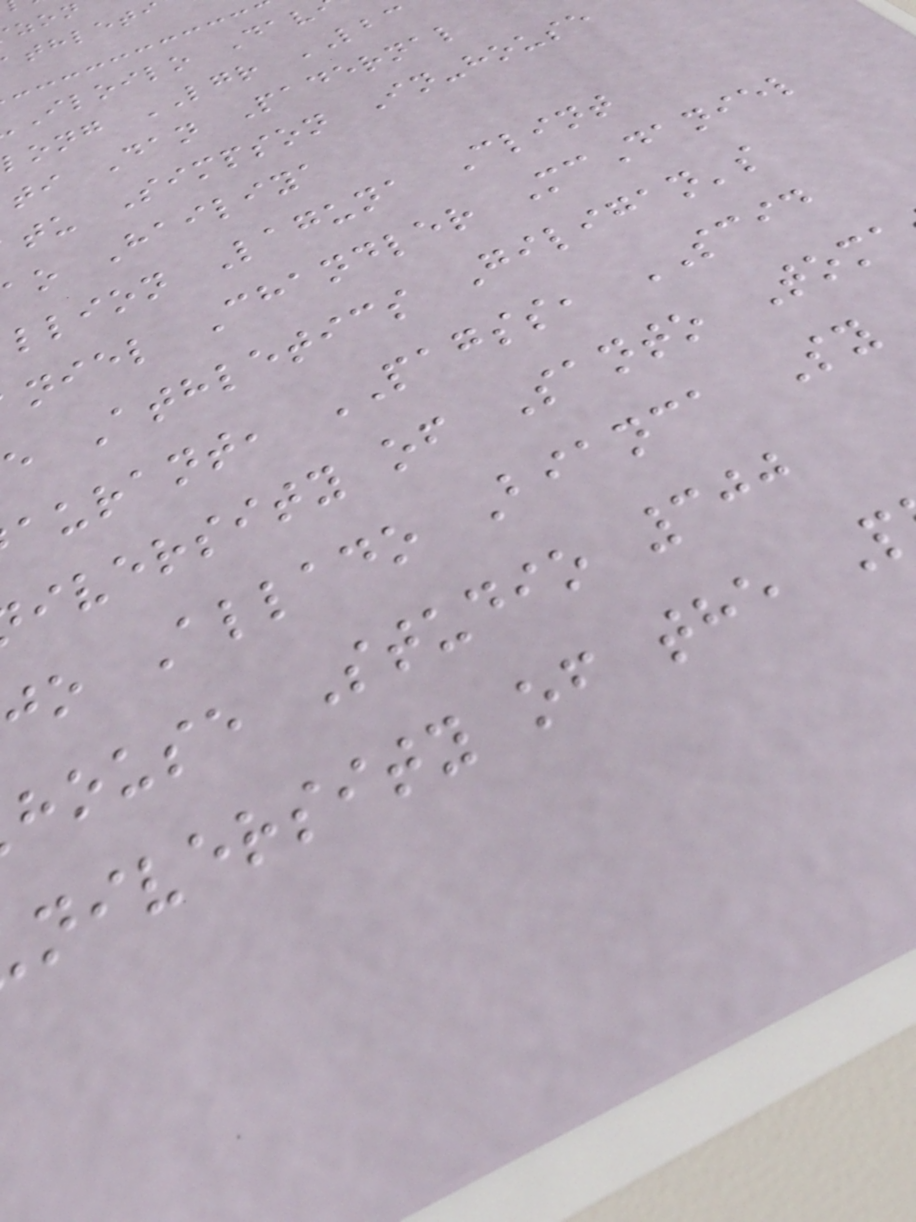Iloilo Dav
long LGR LBC
ti Dan Padernal
tu Simpson In-house
ao Hailiya
llion Laguna Clint
niel Chandler McDaniel
e Athletics Giligan's
aurant, PAGSS, SCID
iversity of Santo Tom
jo Allado Bianca Sy
house Studio 300
niversity of the
